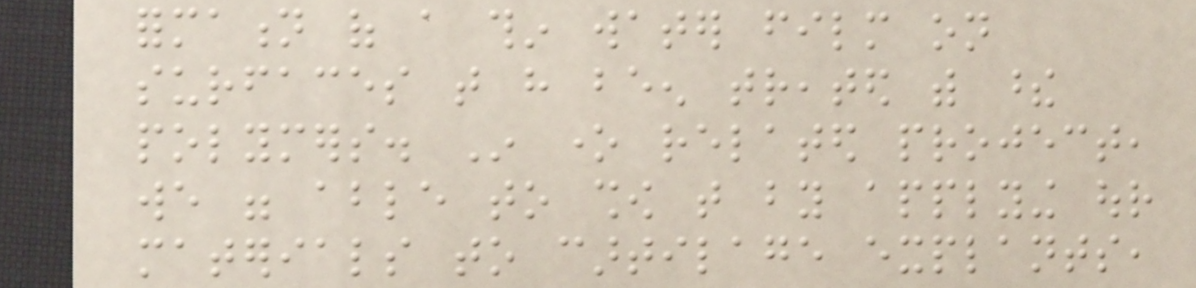formation of a thin water film on
surfaces that have been treated with these
polymers. In one related project,
we were able to show that by applying our
materials to cartilage explants,
